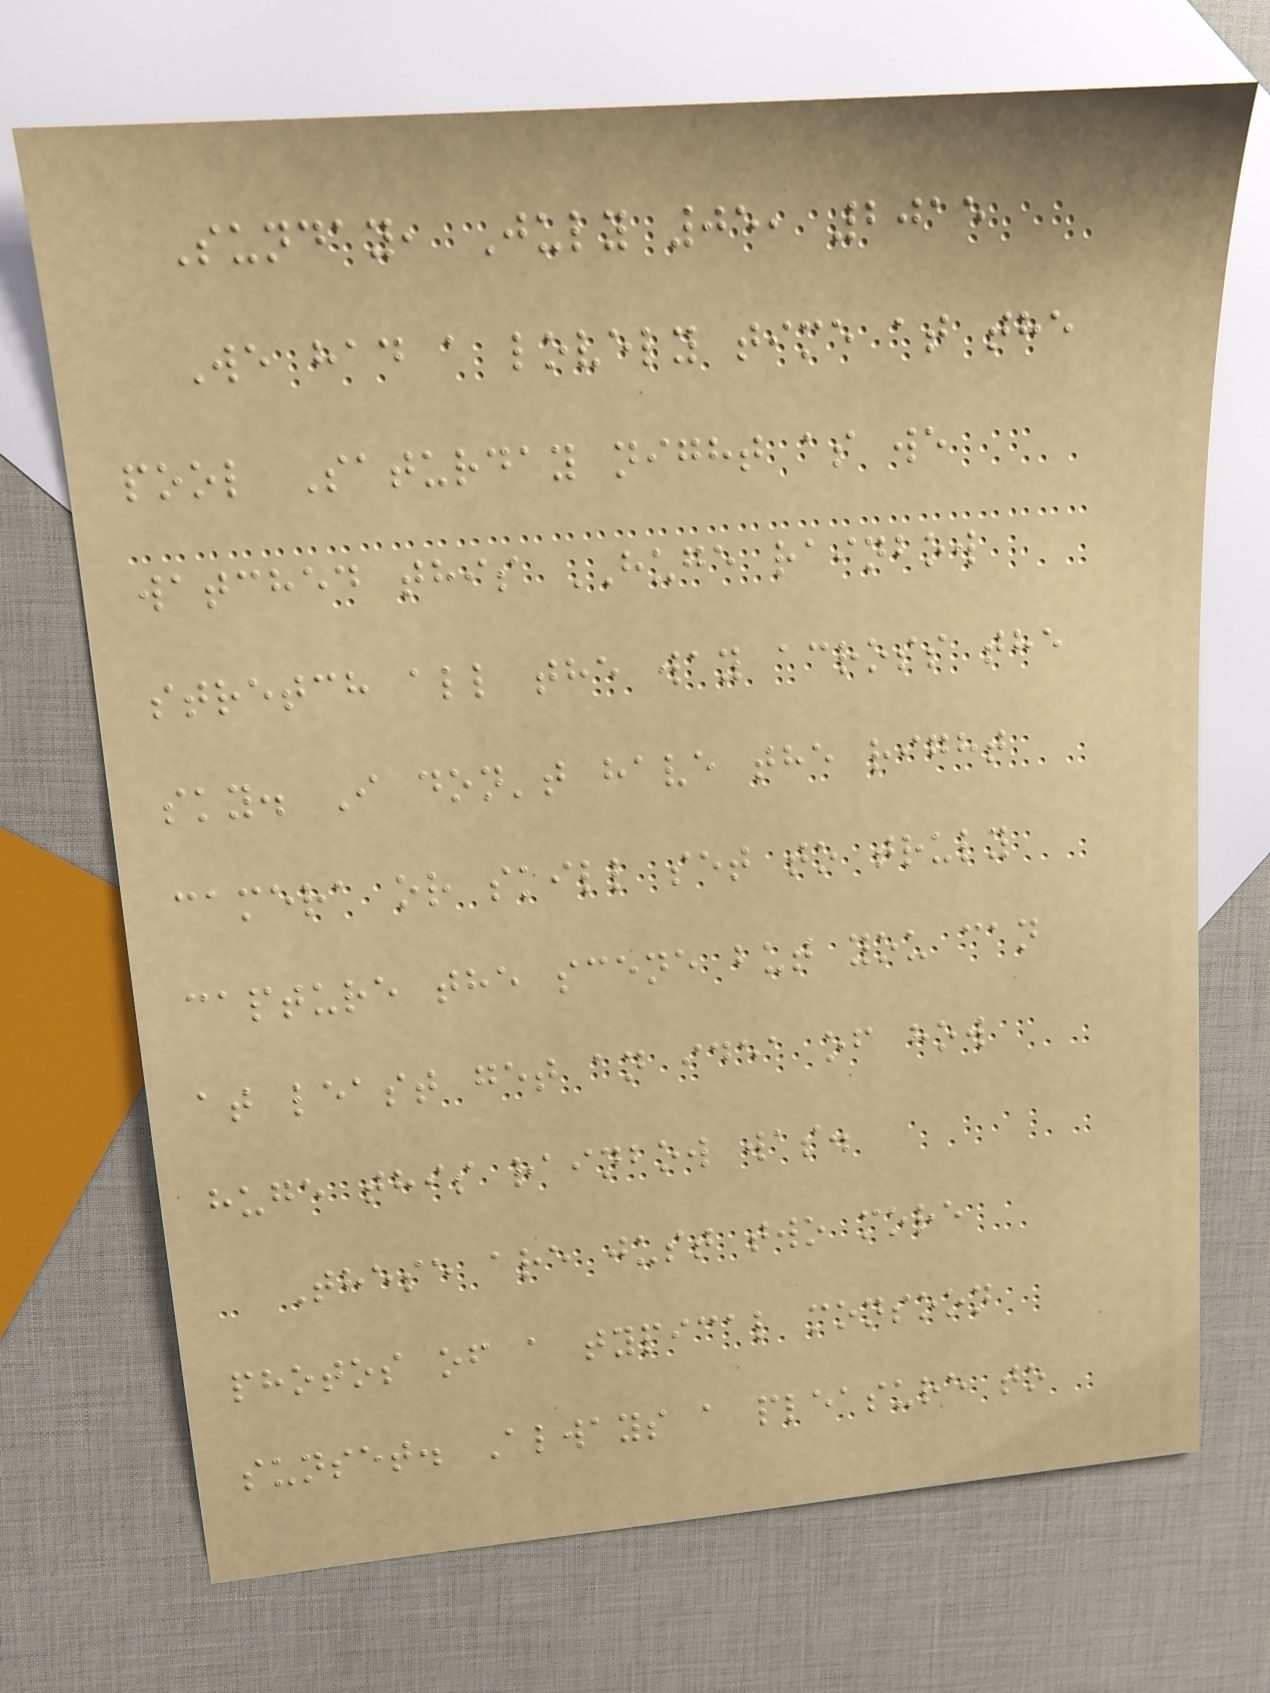Sunday, July 05, 2015
We had a lovely time at the
pool Saturday night as we
watched this HUGE rainbow
stretch all the way across the
sky. I don't have the right
camera or skill set to truly
capture the scene but you can
at least get an idea of how
huge this rainbow was.
These are just two more
photos of a typical monsoon
sunset. Always a pleasure to
